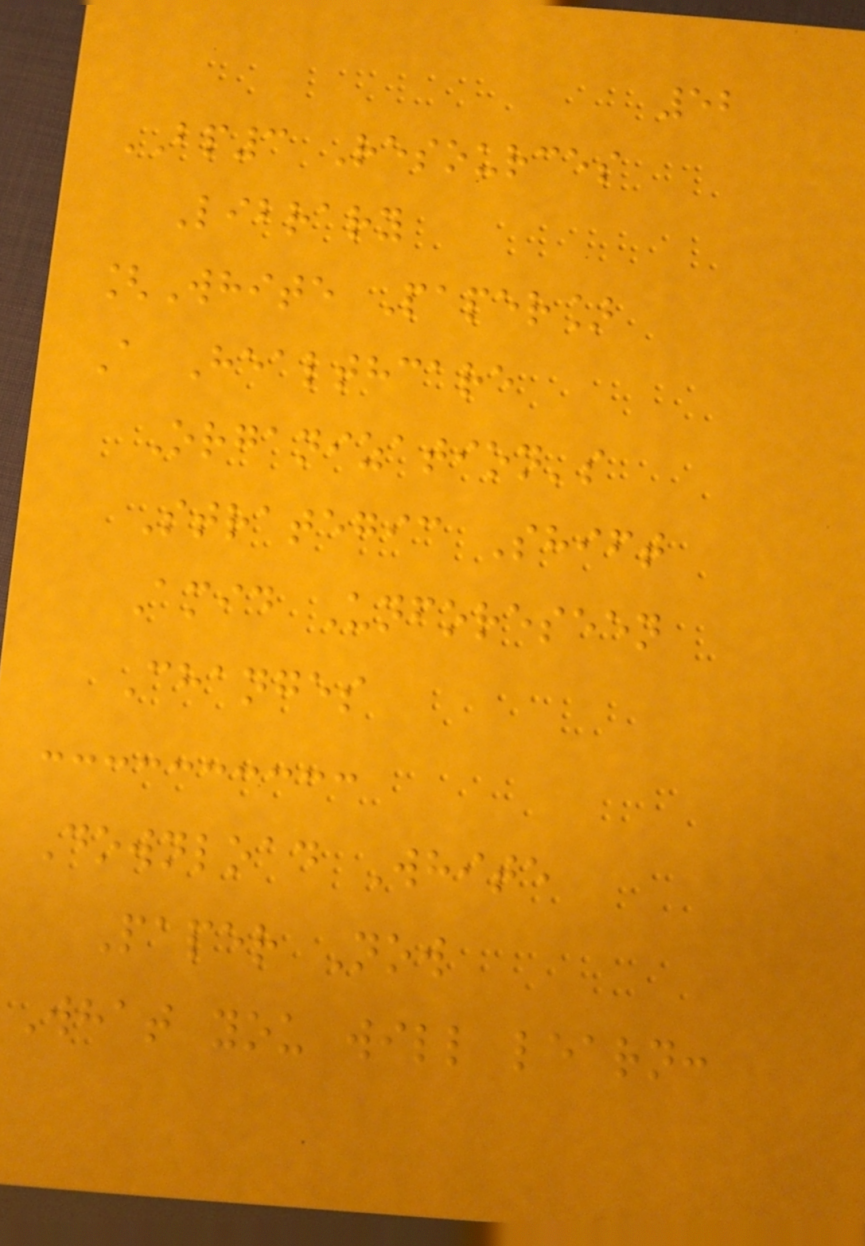52
BP3 Resources
Library
[White Paper]
A Healthcare
Organization's
Strategic Shift
Amid Unforeseen
Changes
Download White
Paper Now
What you will learn:
